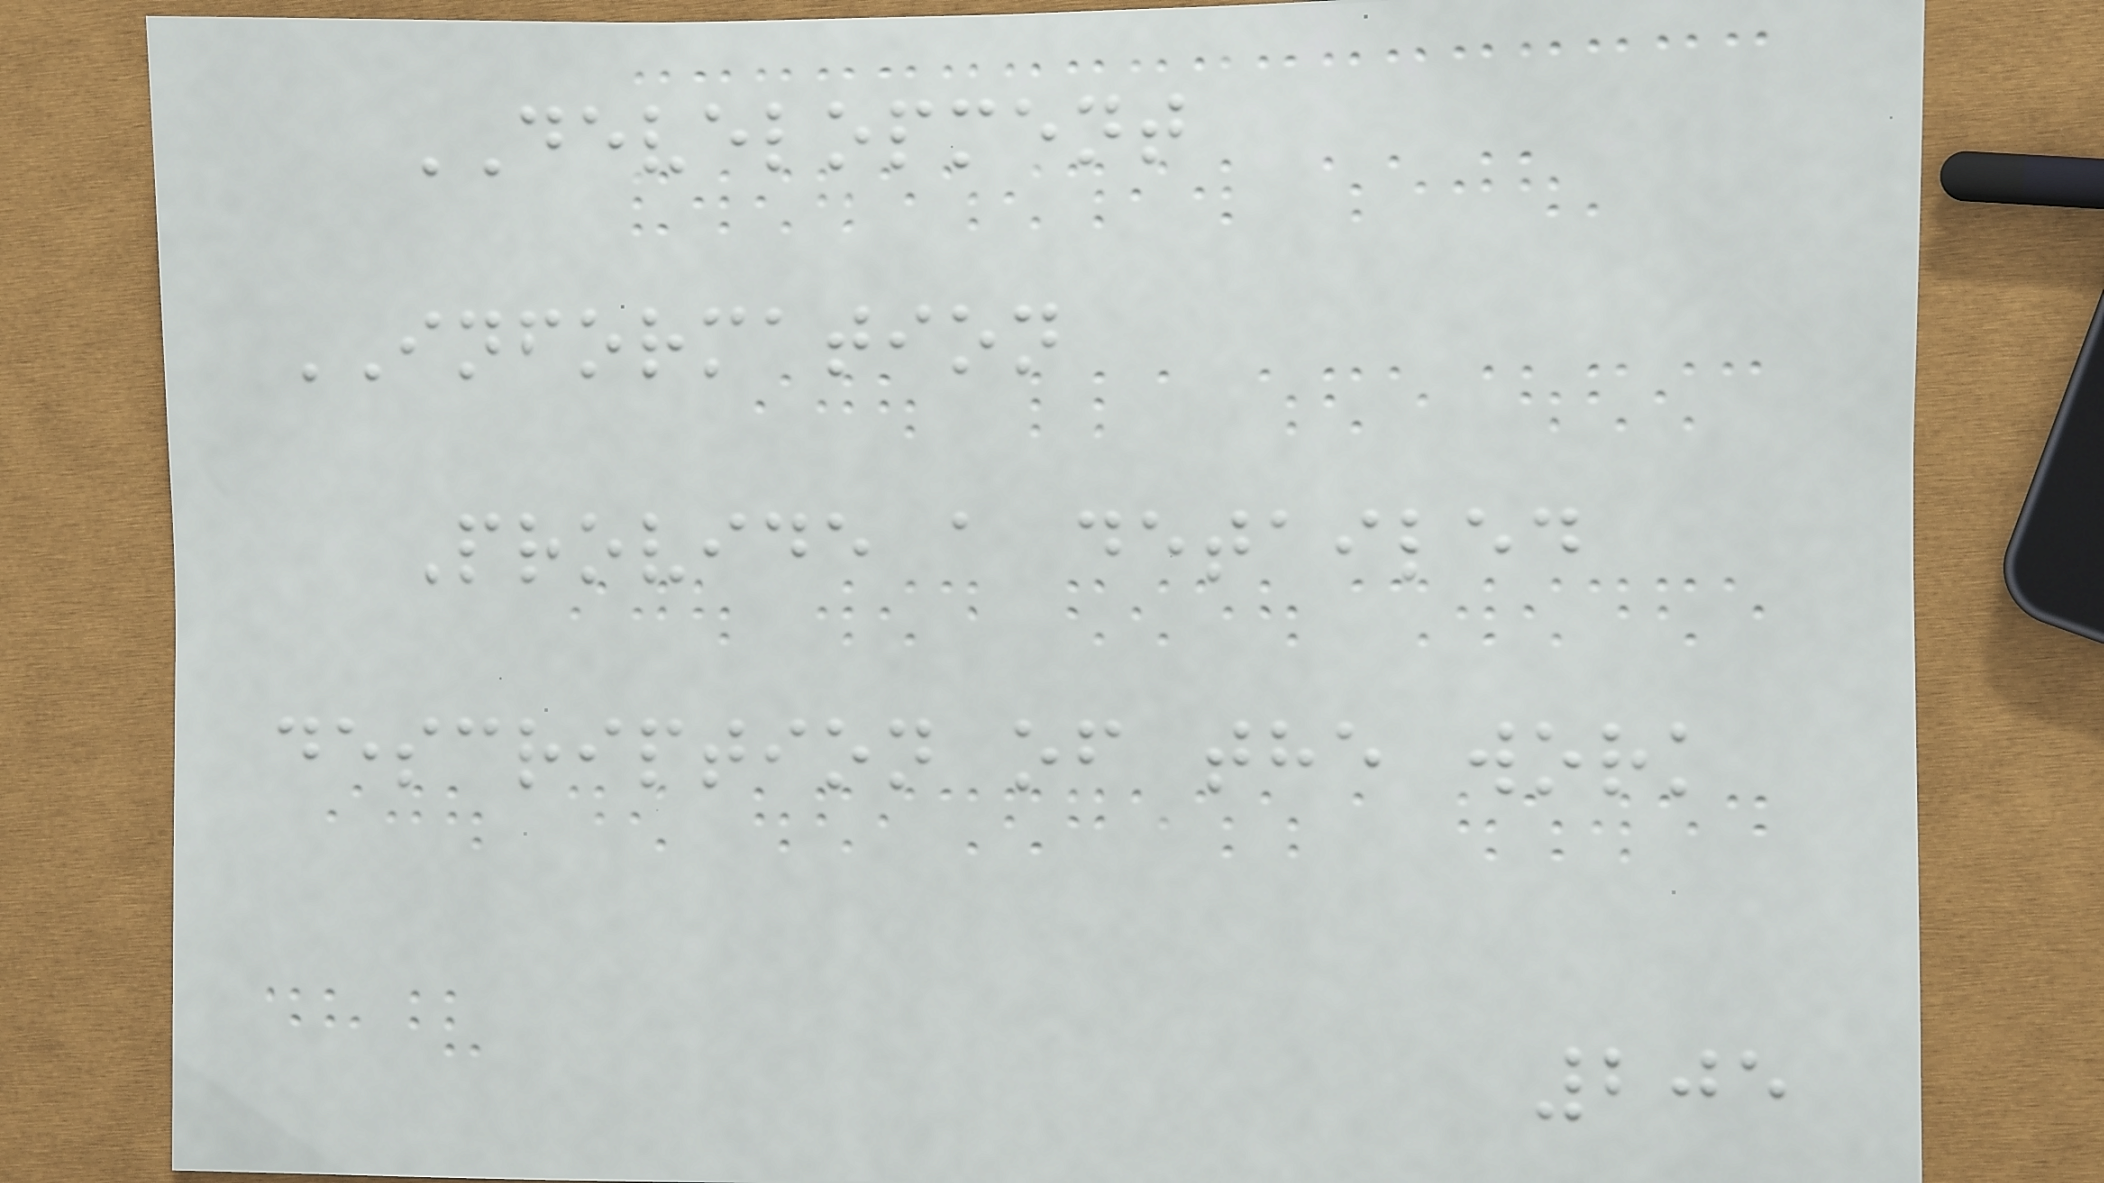DEVELOPMENT
INFORMATION
Provide a detailed
description of the work
205
